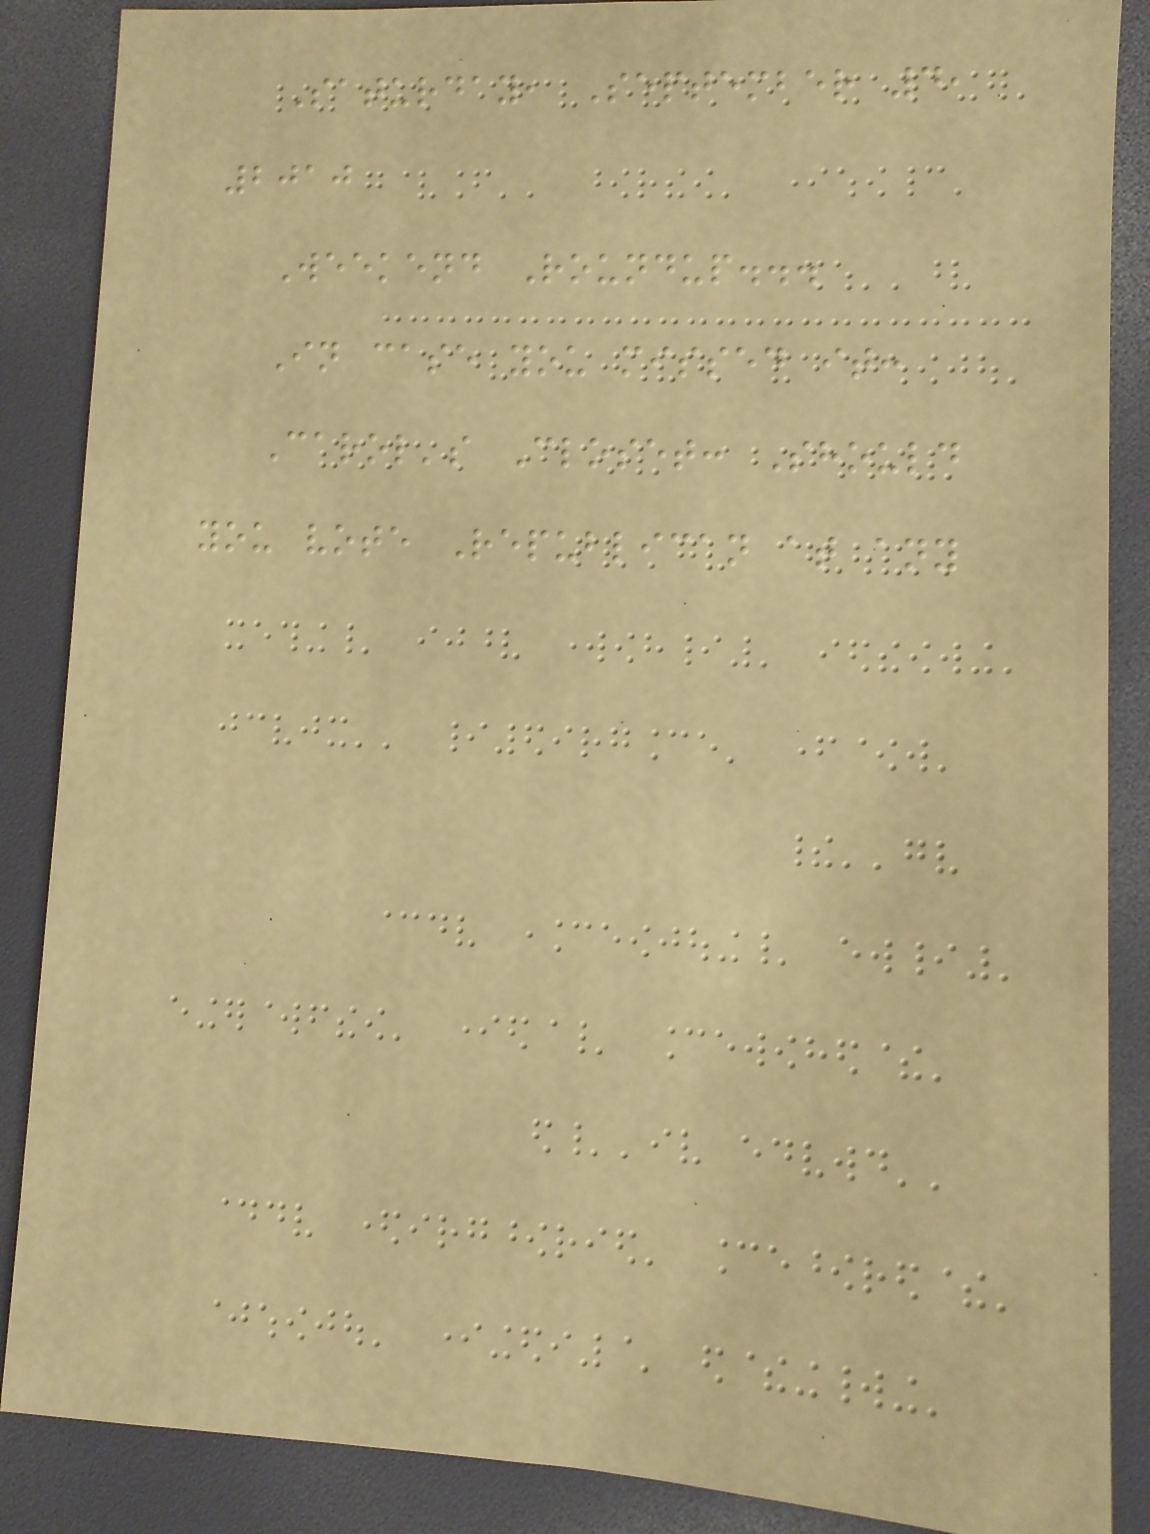Saturday, September 4,
2010
Weekend Roundup...
In case you missed it:
Carol's Closet: Should
you vote Republican at any
